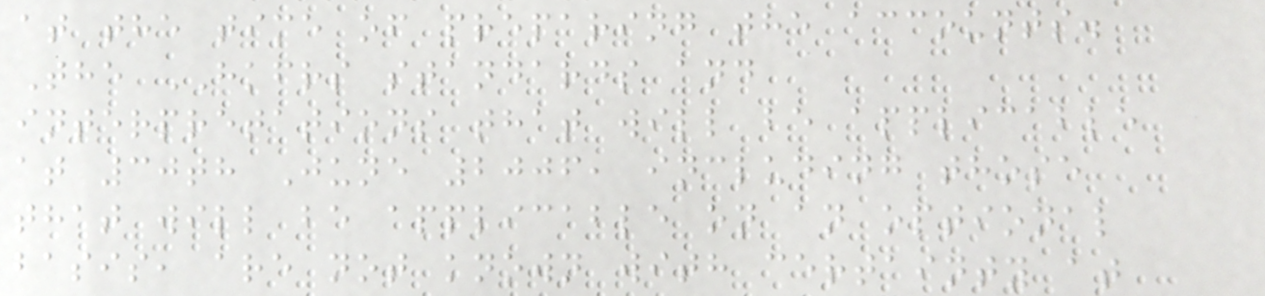at the time of preparing the accounts.
The HKFRS standards and
interpretations that will be applicable
at 30th June 2006, including those
that will be applicable on an optional
basis, are not known with certainty at
